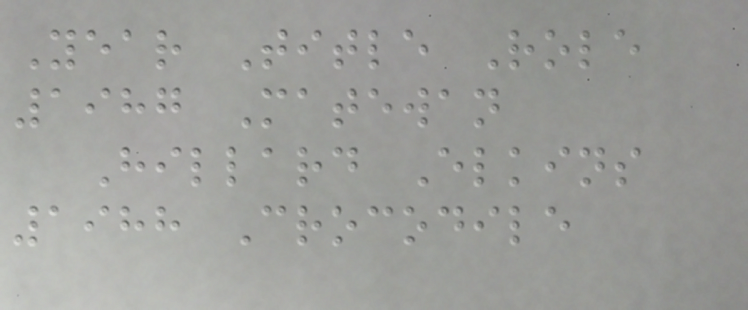Year Title Role
1987 Matewan
Hillard Elkins
1988 Crocodile
